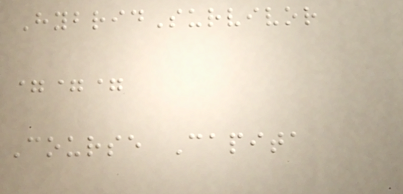HybridSurvivor
===
Course Capita
